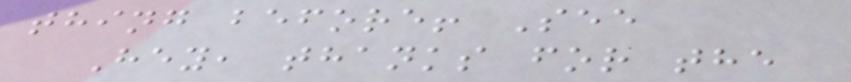thing before! See
Hey, thanks for the
